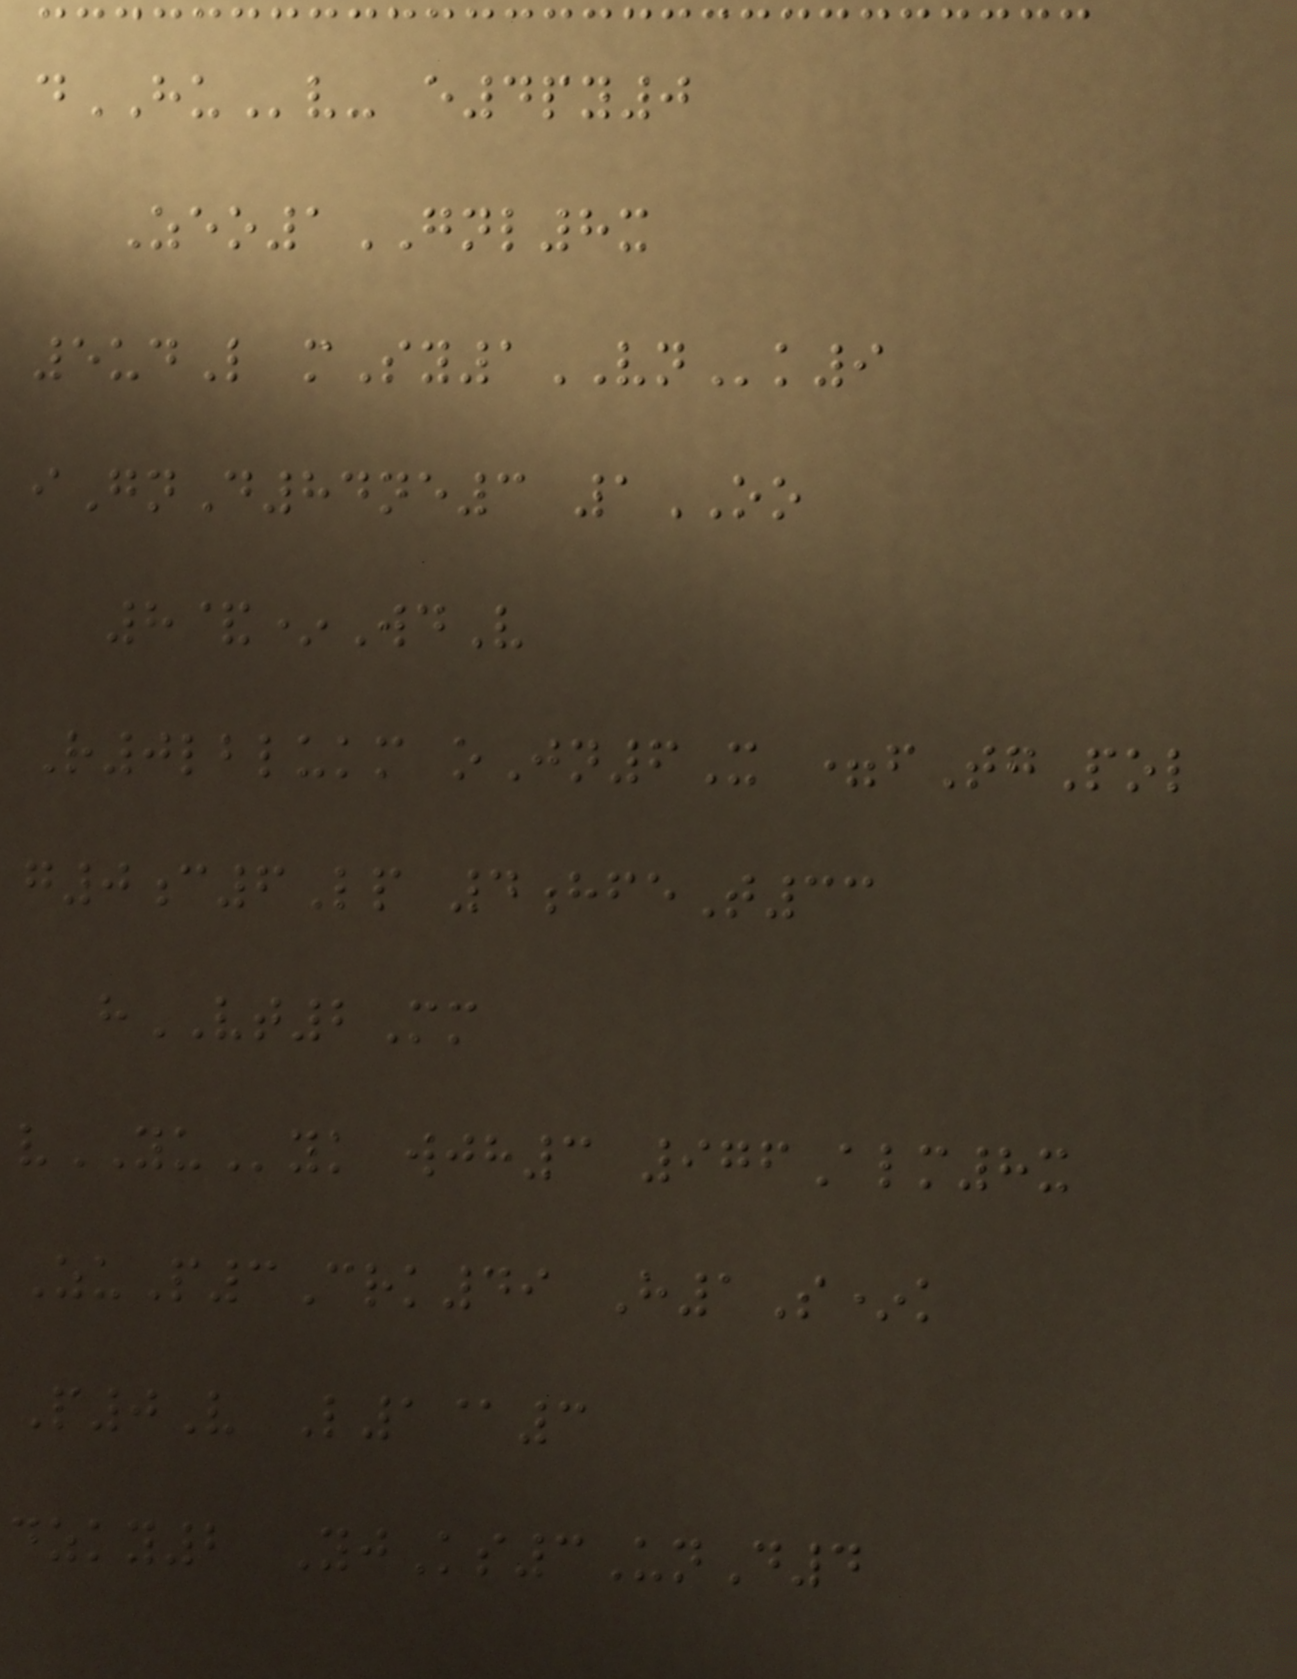dHUv- e4py0
Zeo1GNL8x
5udL mSy1VNk9
iGnD84ne3 1OO
8&*WdV
R0lblukm oJn6X =fTgPol
g0c6Lp 4hfeT33
hVT2Mm
vYUyk wjh3 976Alm8x
ZuP3Crk49 H1S*k
P0V L1@3
dzky2 YjKs3UnD4
